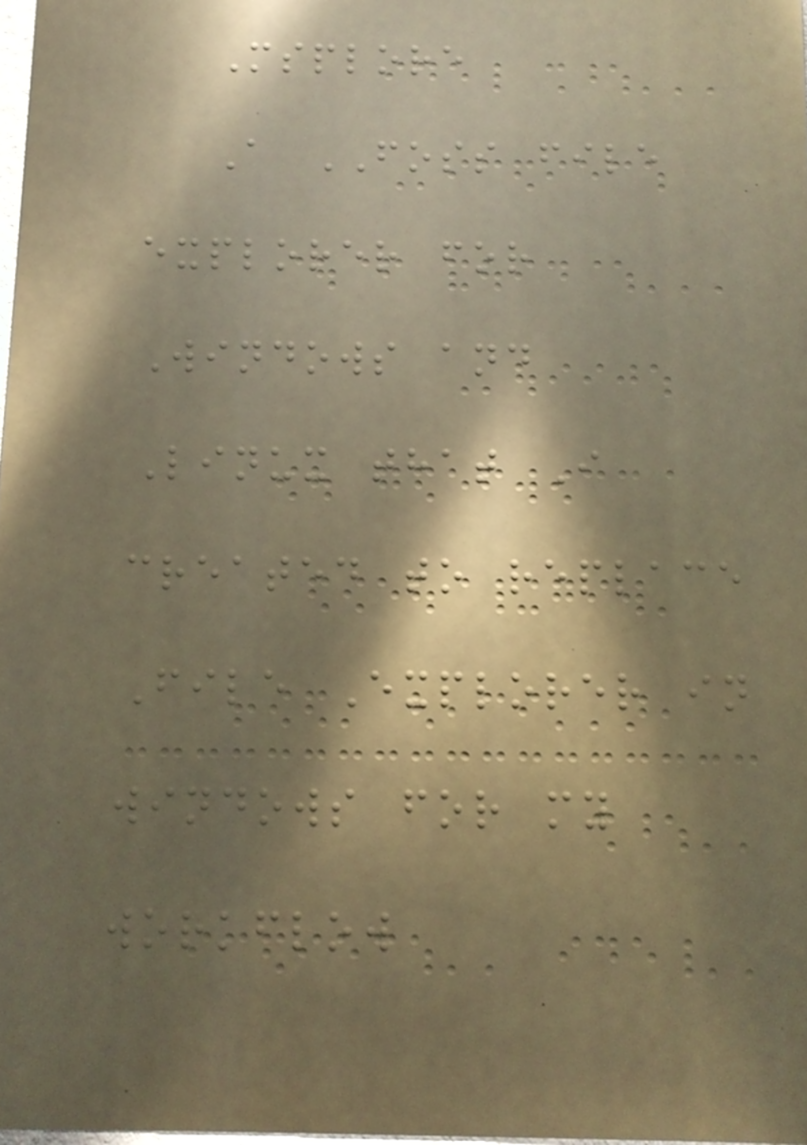Msplore
A FOSS file
explorer for
Windows and
Linux that I
created to replace
File Explorer in
windows for my
workflow
